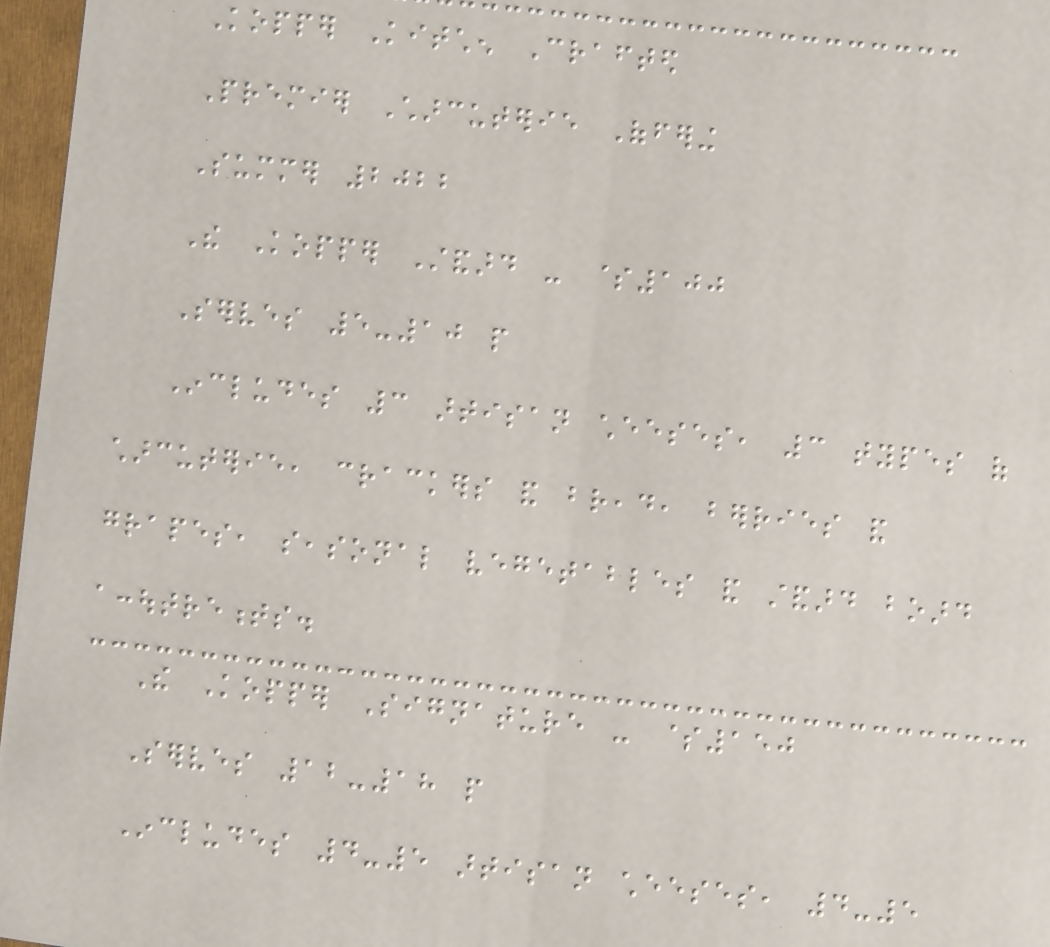Kopper Kitchen Crafted
Premier Charcuterie Offering
Summer 2022
The Kopper Standard - $100
Serves 5-10 people
Includes 3 artisan cheeses, 3 types of
charcuterie, crackers and bread, berries and
grapes, seasonal vegetables and standard board
accoutrements.
The Kopper Signature - $150
Serves 12-18 people
Includes 4-5 artisan cheeses, 4-5
